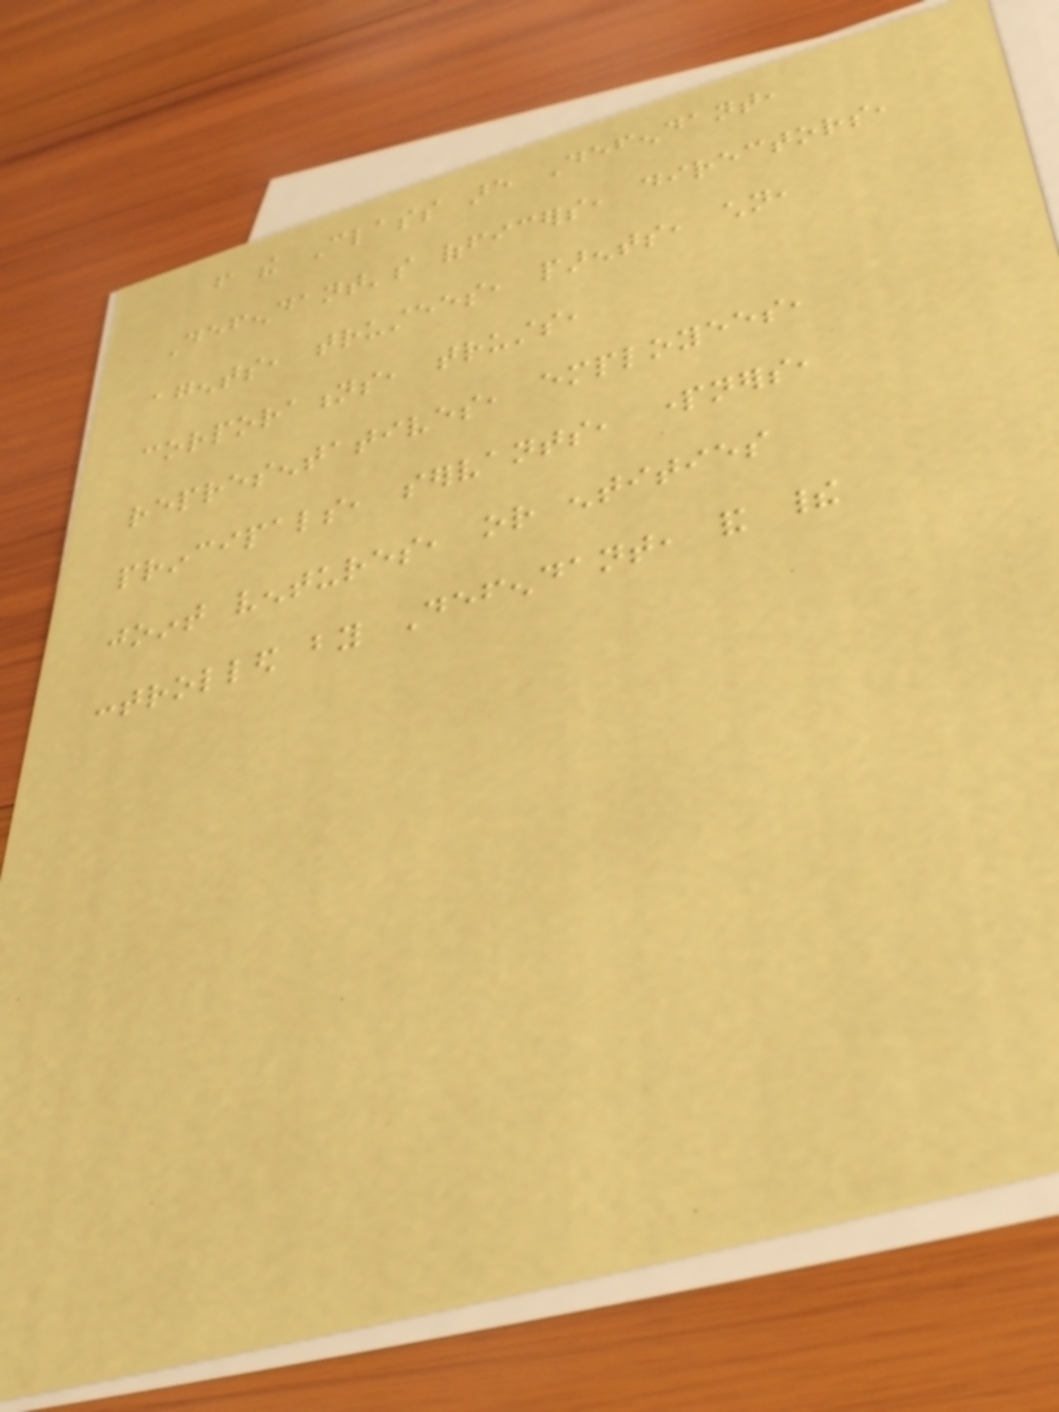from the Class are Defendant,
Defendant's officers, directors,
agents, trustees, parents, children,
corporations, trusts,
representatives, employees,
principals, servants, partners,
joint ventures, or entities
controlled by Defendant, and their
